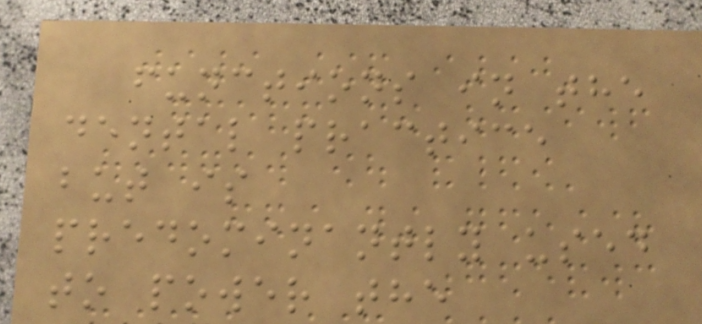functions in the
dental practice
but is
predominantly used
to power the
